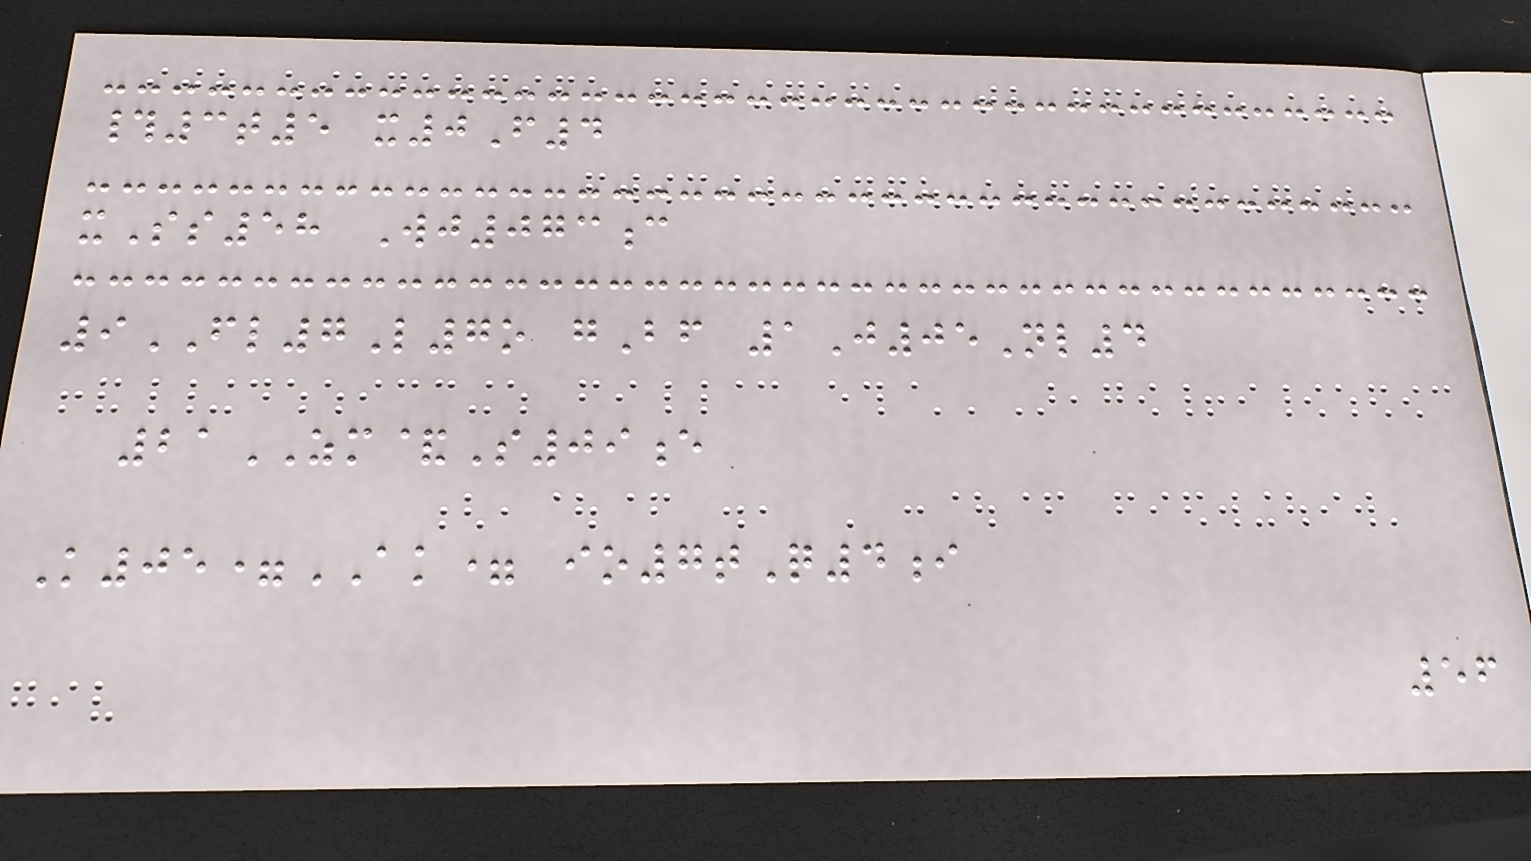#3t5 x0F4
xSs58 Wj073c
9FL7L7o gBf 1J05Nl4
21ZM&S09e
K05=AK= io7tQ4i
56
